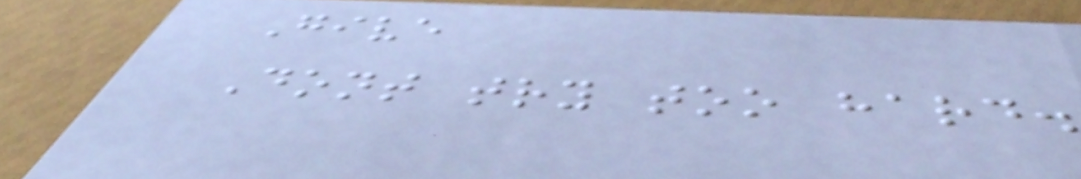Give
Dont try too hard.
